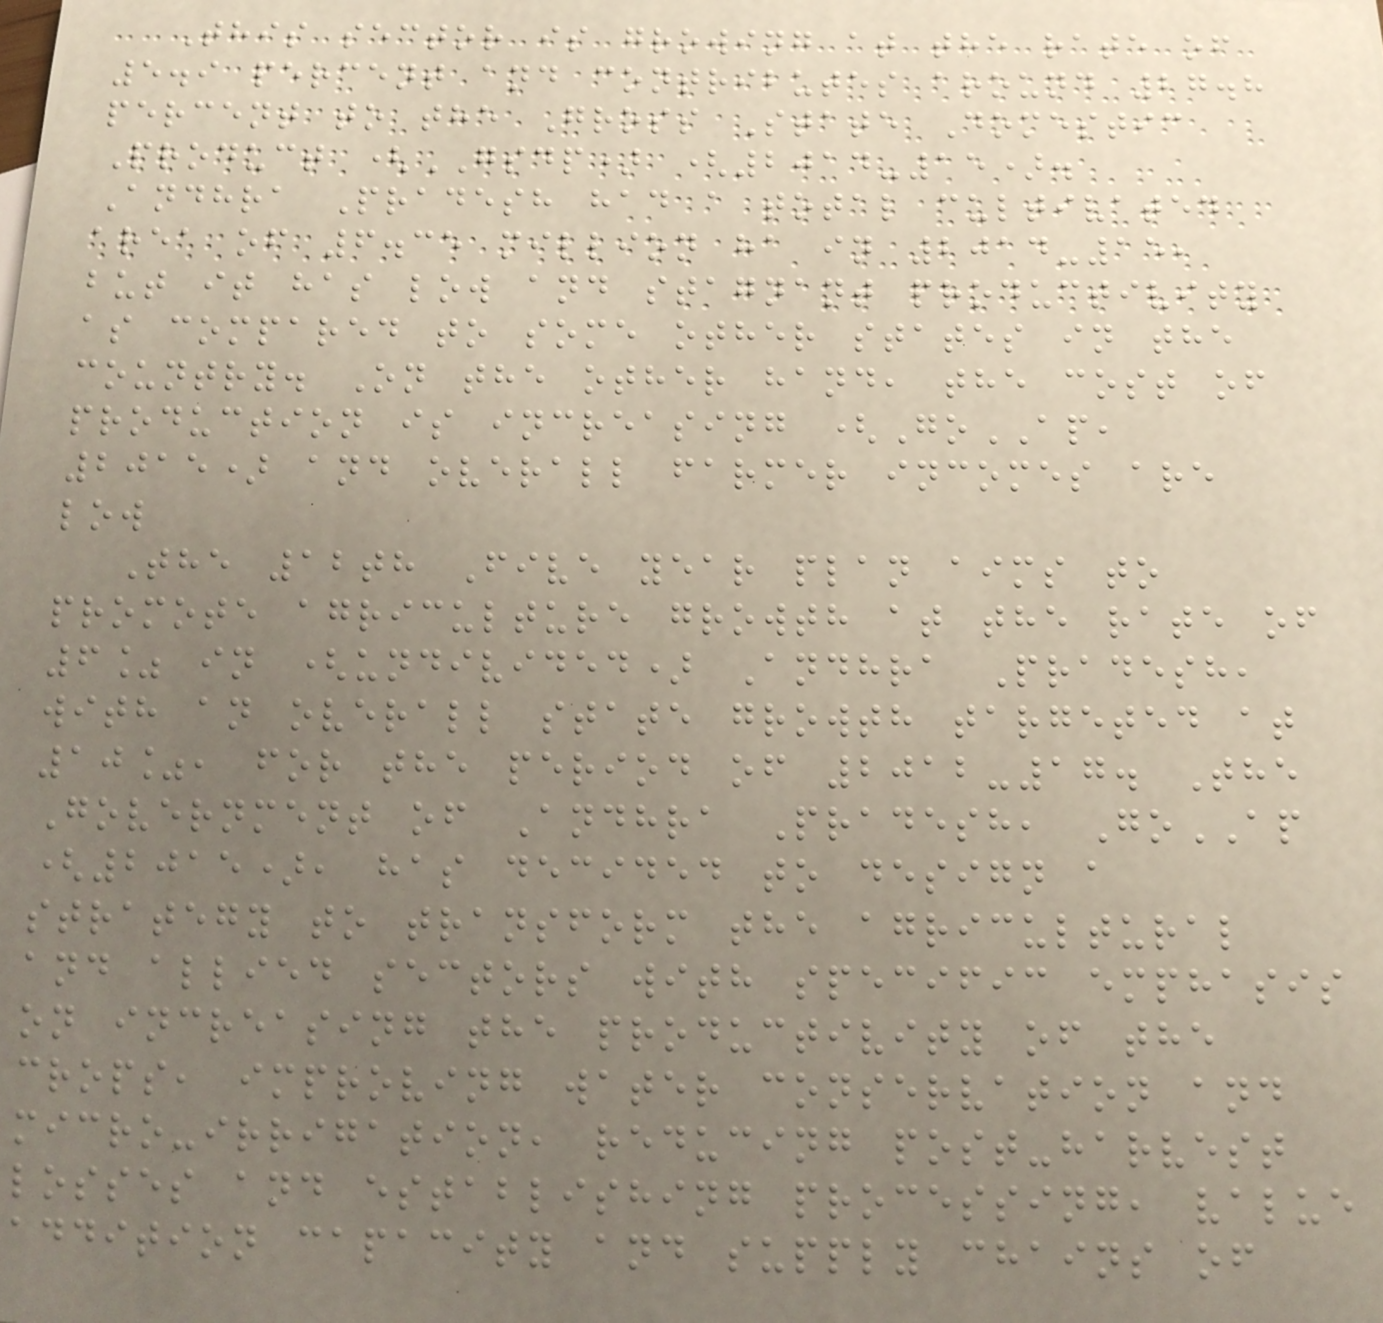This sector is growing at the rate of
5.9 percent and contributes around 27.8
percent to the Gross State Domestic
Product (GSDP) (2014-15).
Andhra Pradesh had a total cultivated
area of 6.35 million ha in 2014-15,
but it has low and stagnant productivity
as compared to some other states in the
country. On the other hand, the cost of
production is increasing (GoAP,
2015) and overall farmer incomes are
low
The 12th Five year plan aims to
promote agriculture growth at the rate of
6% in (undivided) Andhra Pradesh,
with an overall state growth targeted at
10%, for the period of 2012-17. The
Government of Andhra Pradesh, GoAP
(2015), has decided to design a
strategy to transform the agricultural
and allied sectors with specific emphasis
on increasing the productivity of the
crops, improving water conservation and
micro-irrigation, reducing post-harvest
losses and establishing processing, value
addition capacity and supply chains of
